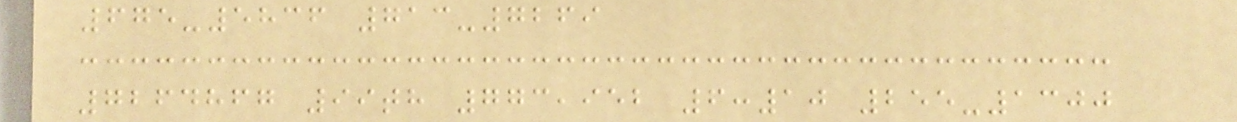675-5836 713-7269
7264867 99th 773,952 6:10 255-1300
